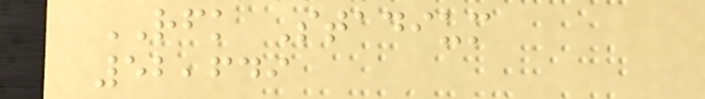RFK Stadium
52,649
